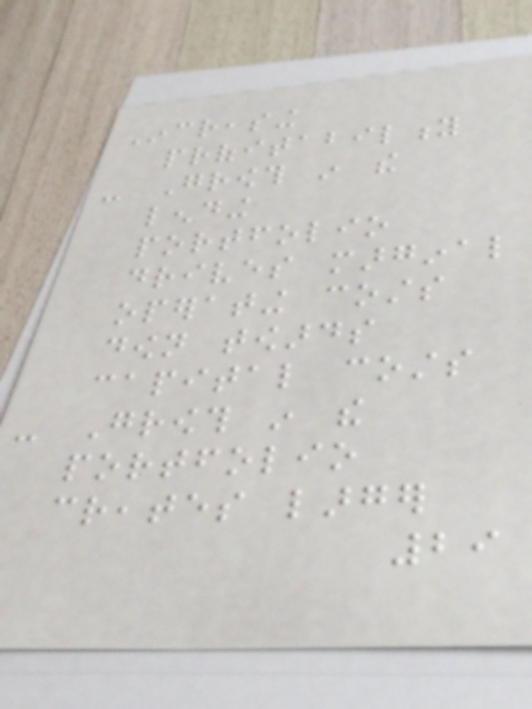Increasing
profitability
- Growth in the
lending
portfolio
drives marginal
operating costs
down towards
capital costs
- Growth in the
portfolio
creates larger
29
